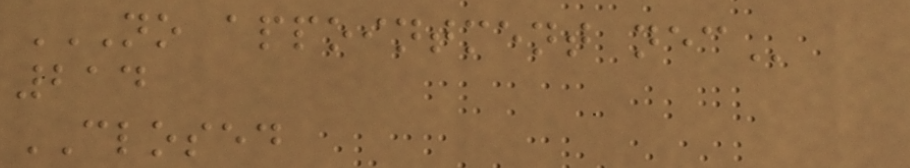NO APPOINTMENT NEC
214
CLOSED
